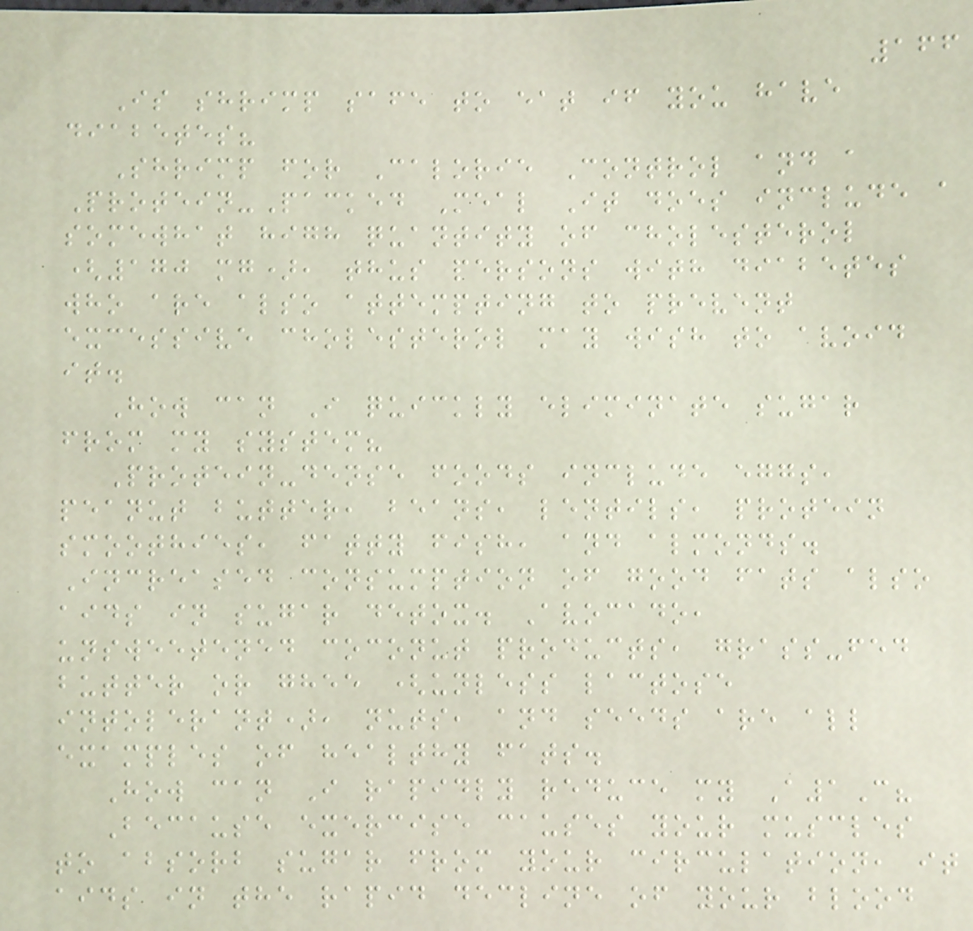166
Is shrimp safe to eat if you have
diabetes?
Shrimp for Calorie Control and a
Protein-Packed Meal It does include a
somewhat high quantity of cholesterol
(170 mg), thus persons with diabetes
who are also attempting to prevent
excessive cholesterol may wish to avoid
it.
How can I quickly eliminate sugar
from my system?
Protein-dense foods include eggs,
peanut butter, beans, lentils, protein
smoothies, fatty fish, and almonds.
Increased consumption of good fats also
aids in sugar detox. Avocado,
unsweetened coconut products, grass-fed
butter or ghee (unless lactose
intolerant), nuts, and seeds are all
examples of healthy fats.
How can I rapidly reduce my A1C?
Because exercise causes your muscles
to absorb sugar from your circulation, it
aids in the rapid decline of your blood
